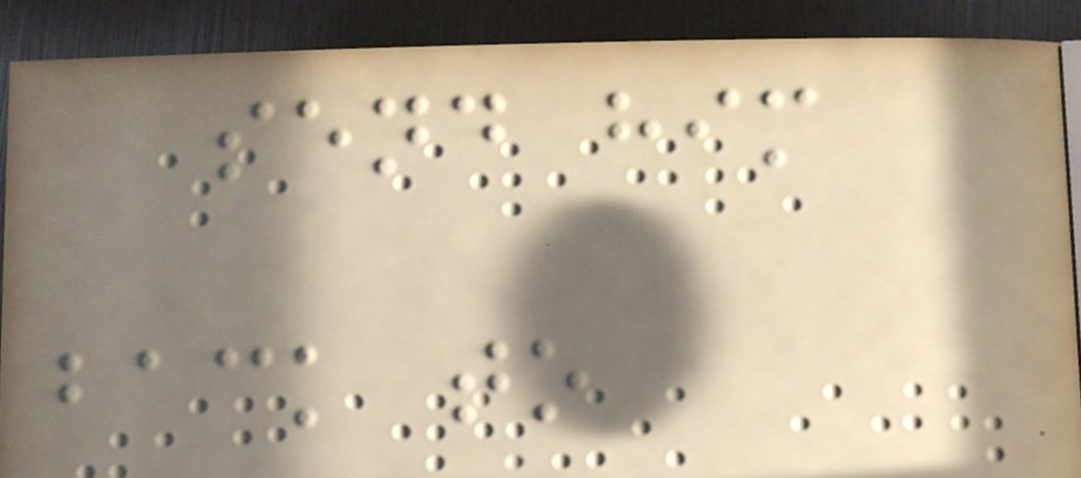send him
back to
